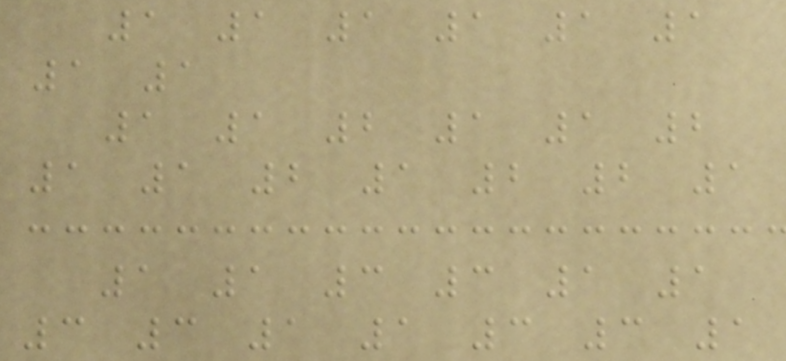1 1 1 1 1 1
1 1
1 1 2 1 1 2
1 1 2 1 2 2 1
1 1 3 3 1 1
3 3 1 1 3 3 1
